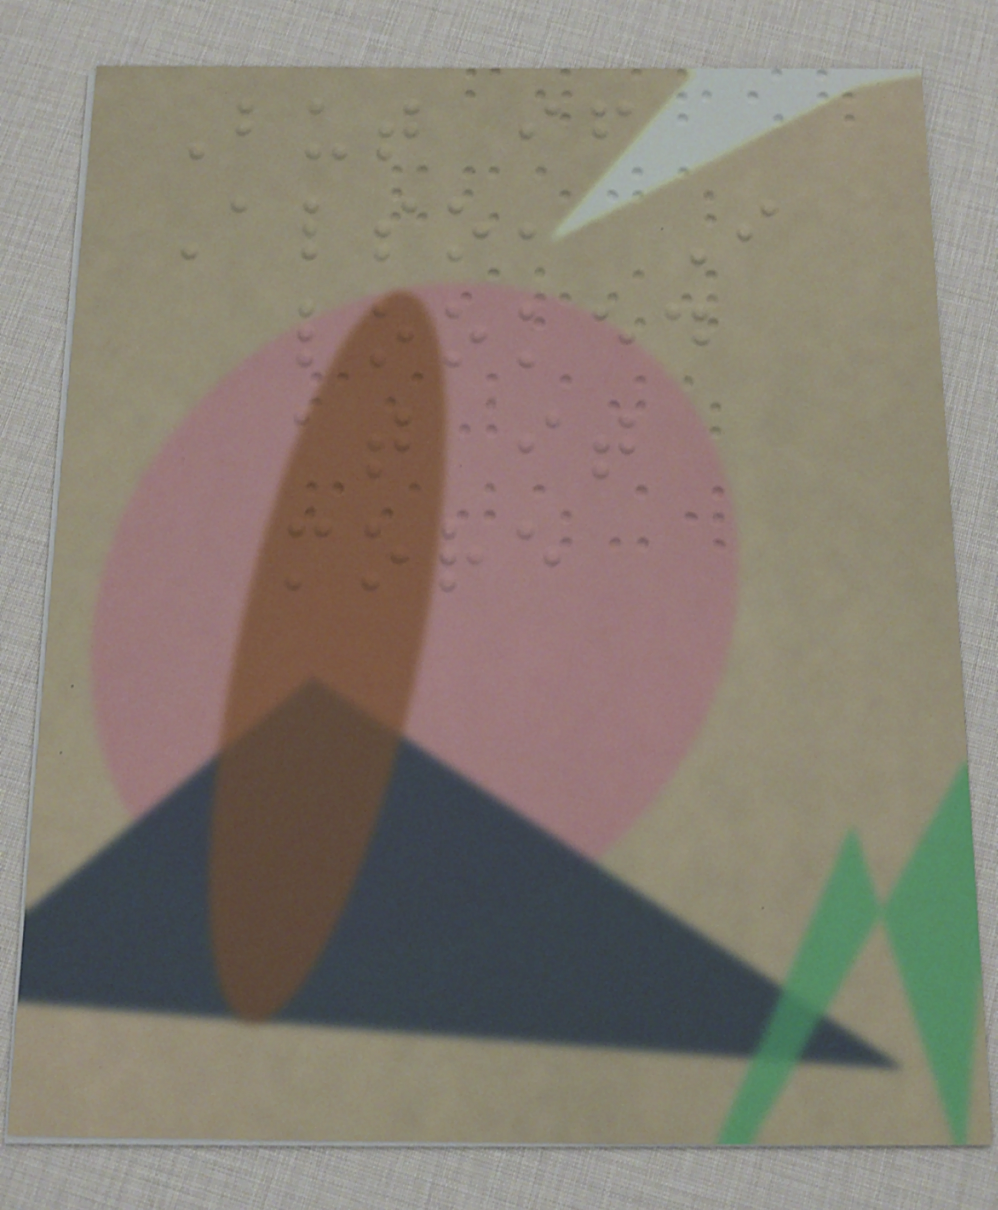But if
Also, I
looked
at it
more
